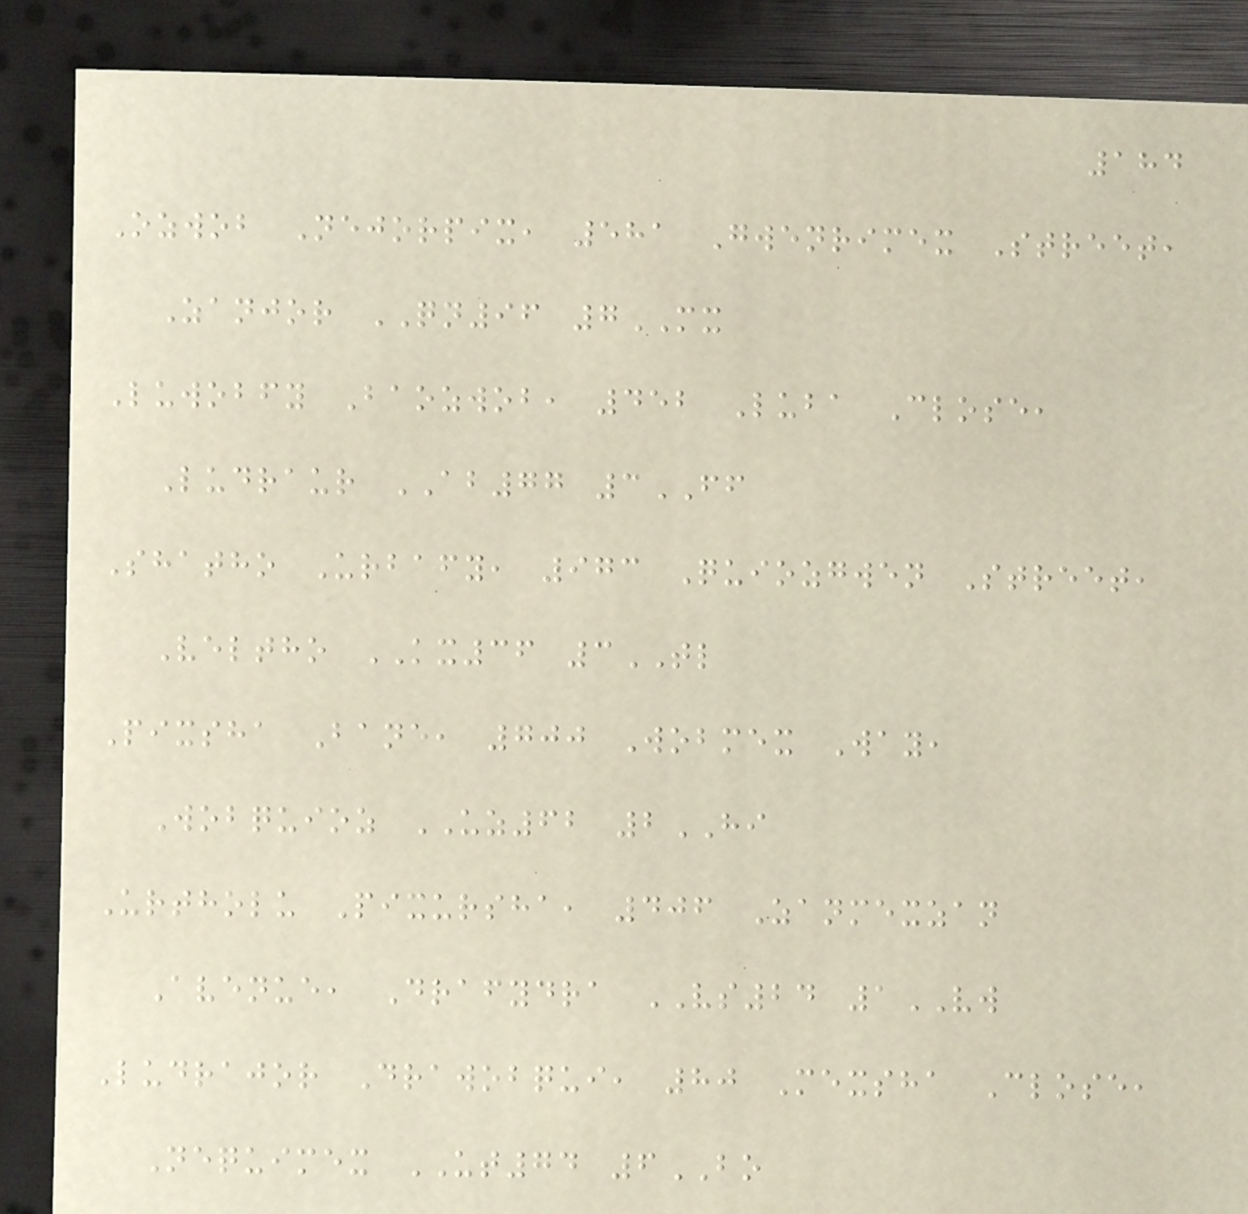184
Ozwob Nejorpix, 581 Gwenrimex Street,
Zanjor QN96 7MX
Luwobfy Baozwob, 452 Luba Close,
Ludraur AB77 3FF
Shatho Urbafy, 973 Quiozgwen Street,
Veltho KX36 3TL
Pixsha Bane, 700 Wobmex Way,
Wobquioz UZ62 2HI
Urtholu Pixursha, 406 Zanmexzan
Avenue, Drafydra VS24 1VW
Ludrajor Drawobqui, 80 Mexsha Close,
Nequimex UT74 6BO
